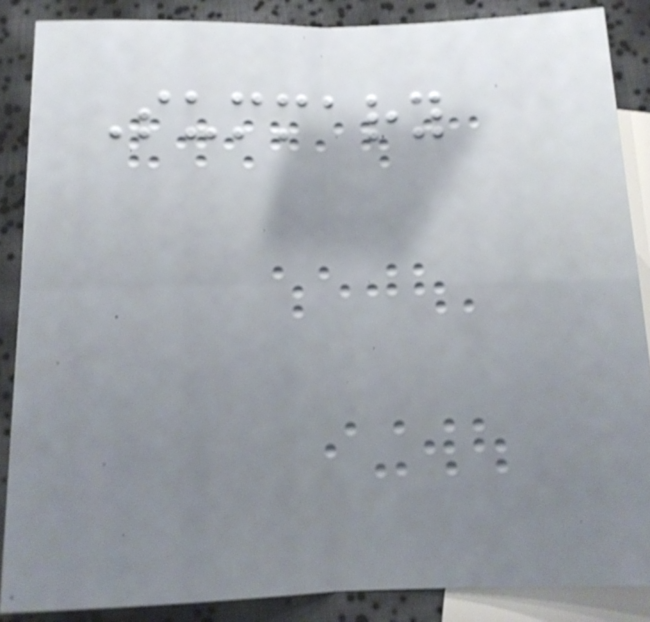Summary
